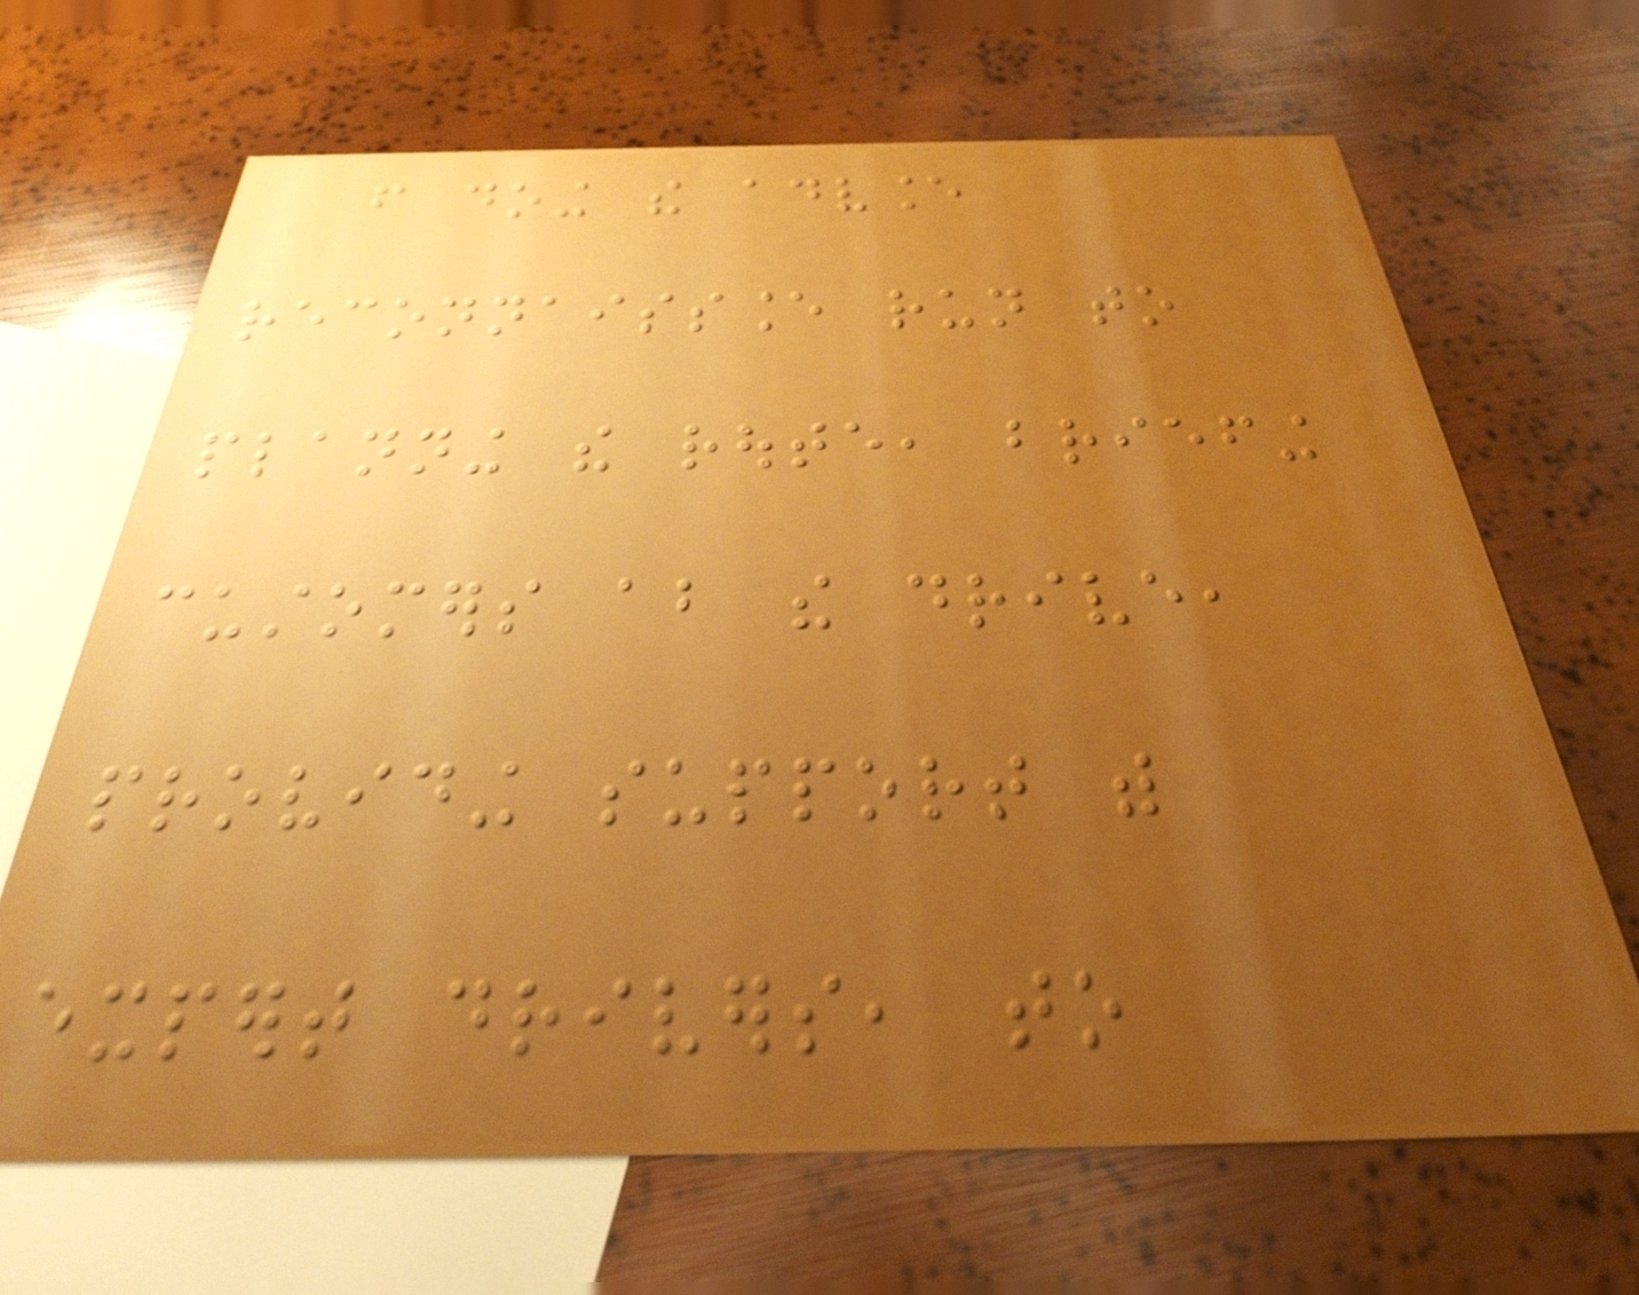from doing the advance
reconnaissance run to
planning the route, briefing
customers about the drive,
providing support with
expert drivers, to
